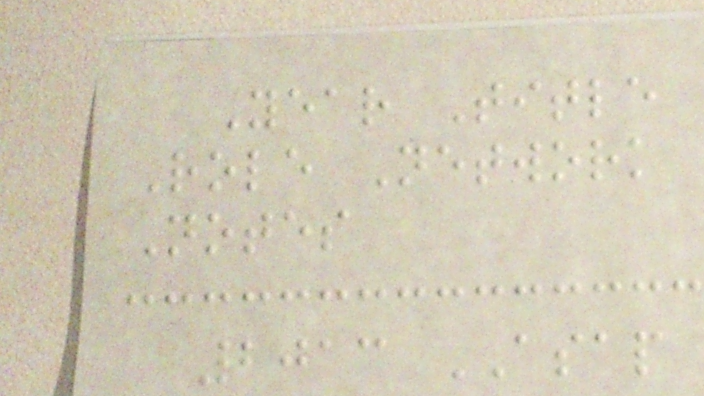Year Title
Role Network
Notes
2013 ASAP
